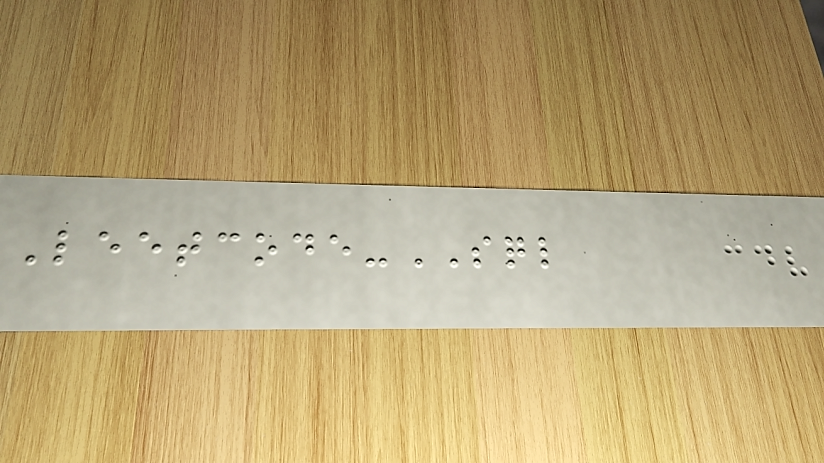Leetcode-SQL
